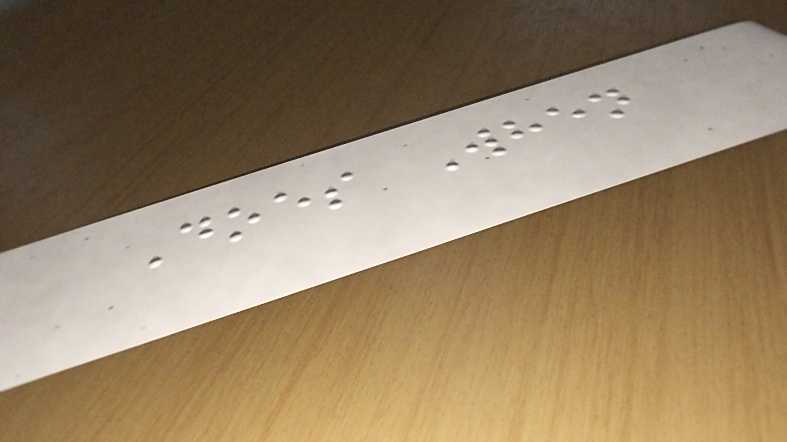Does When
